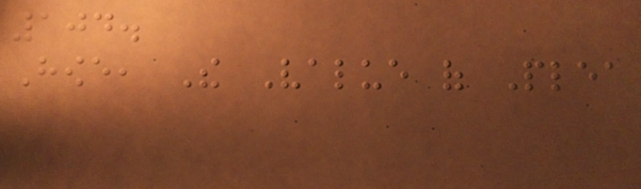104.
Howe, The Value of Plea
